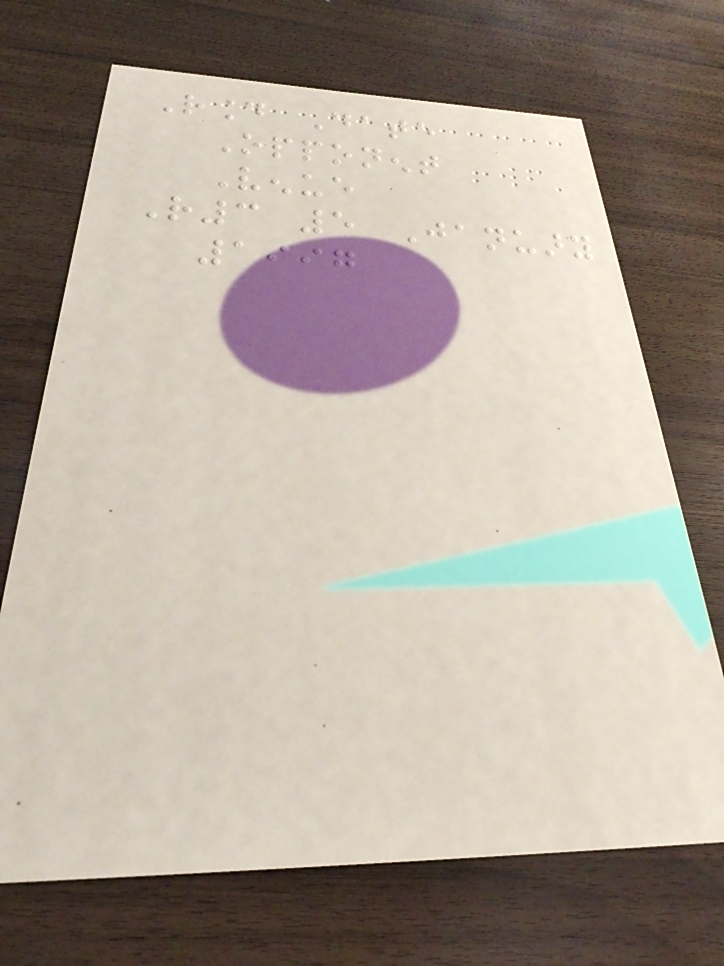Round Date
Opponent
Venue
R3 5 January
1997
